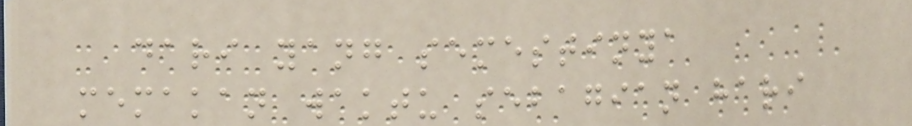dari yang semestinya
memakan waktu sebagian hari
